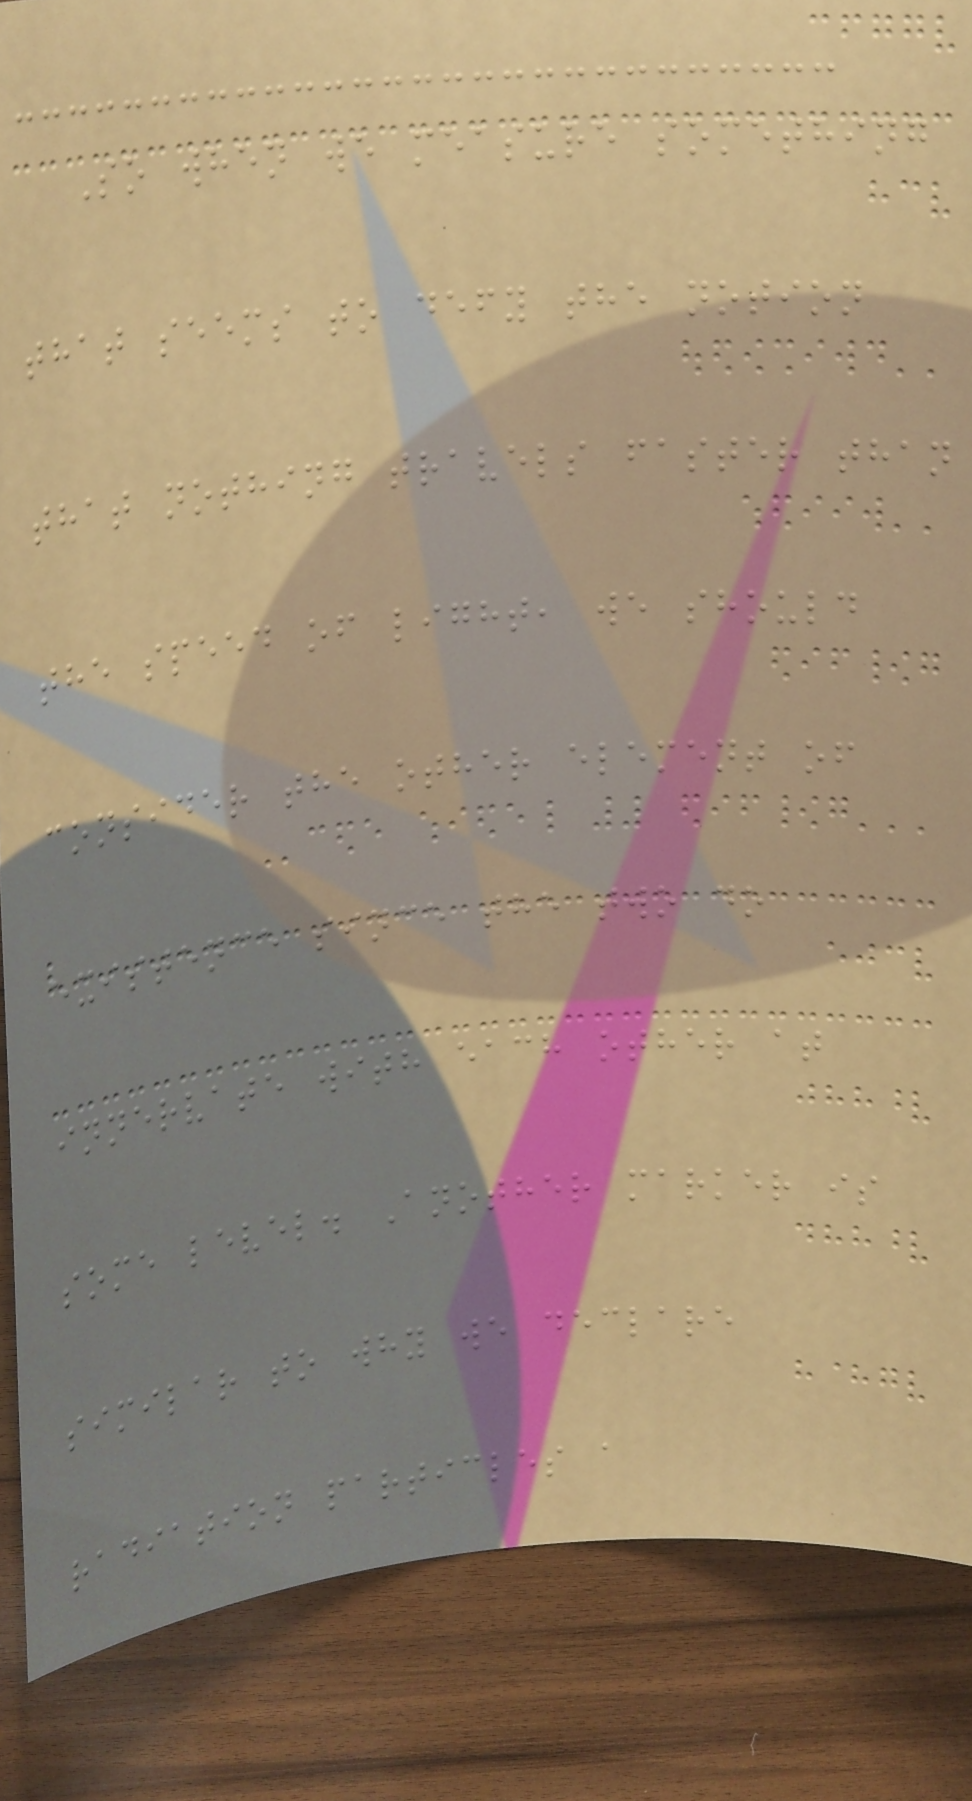So when we measure something
that seems to defy the notion
that nothing travels faster than
the speed of light, we should
consider the other element of
existence since the two do
innervate with each other at
some level. Another marker is
similar to why we declare
radiation particles a
